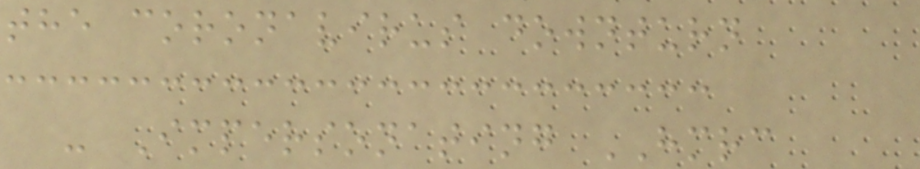the coronavirus downturn
- Impersonating HMRC
